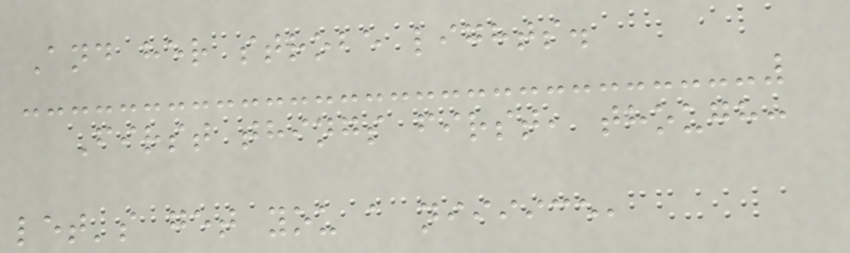And her strobe lights.
First things first, though:
let's get you a niiiice,
